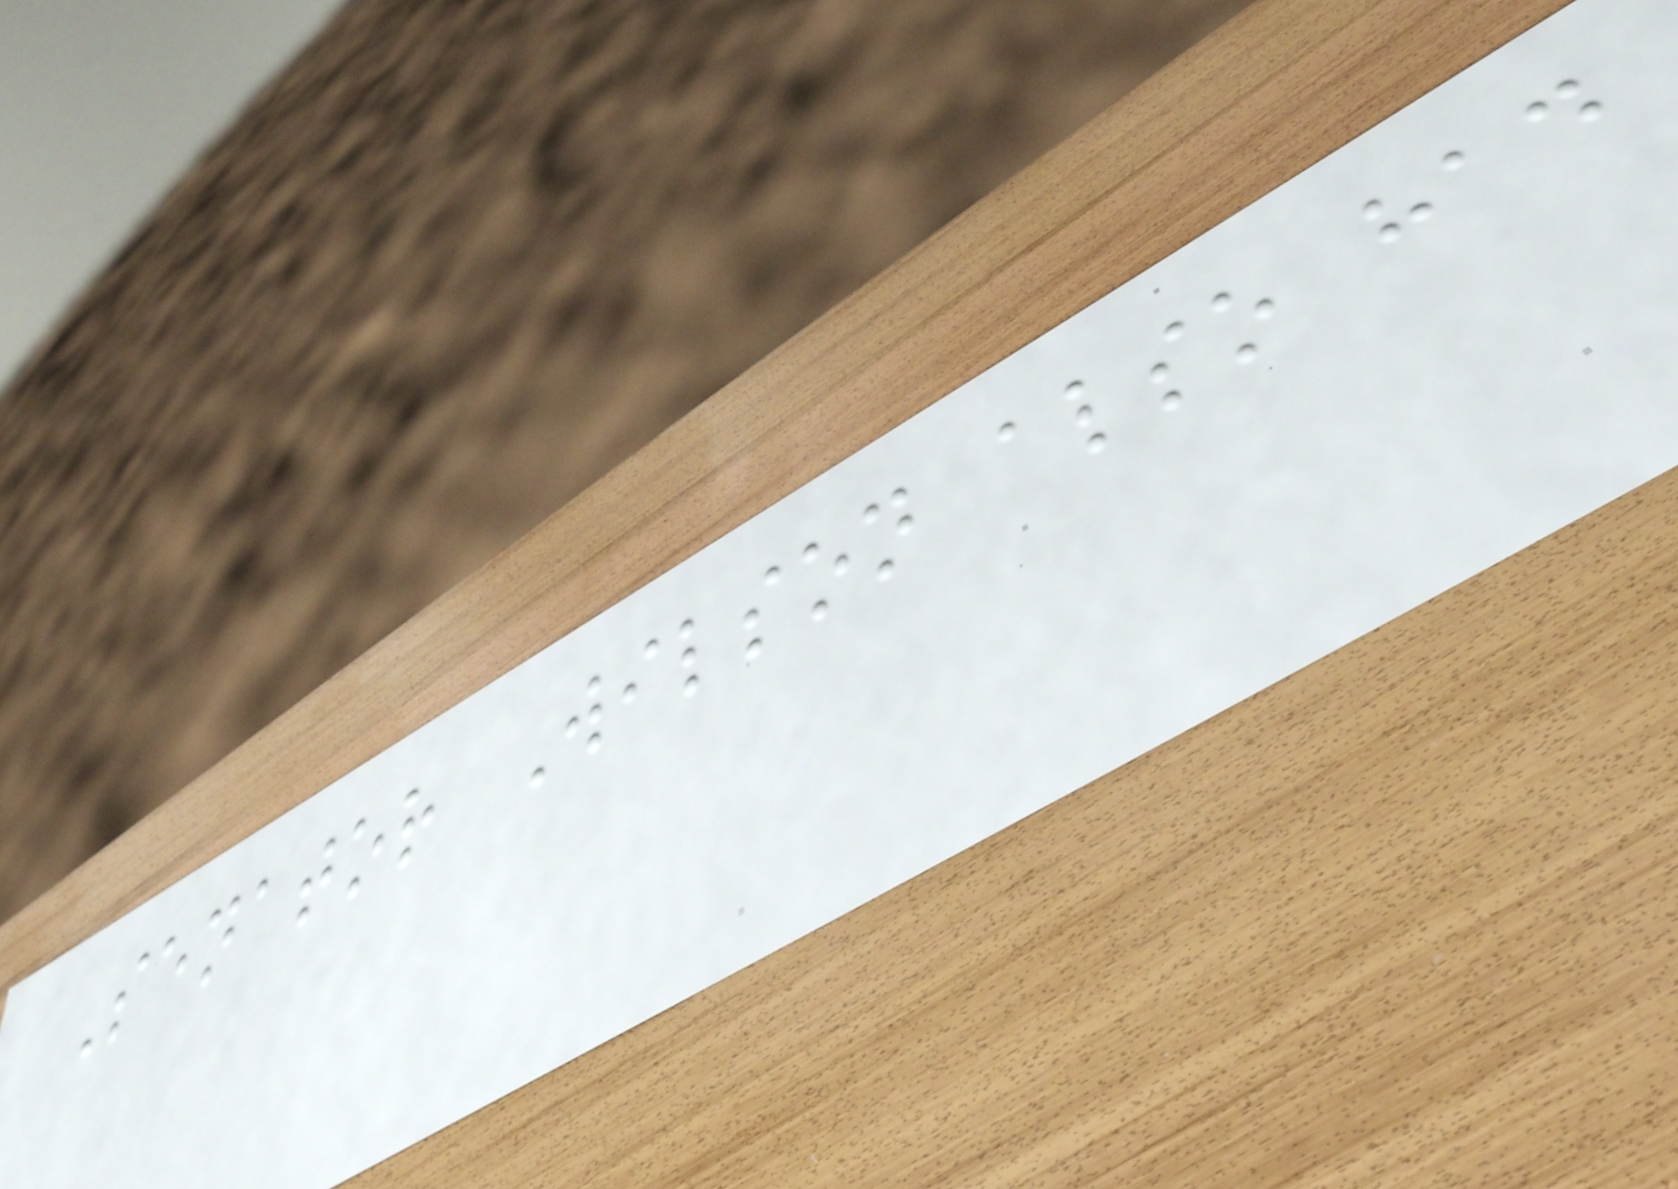Senator Wilson also had
